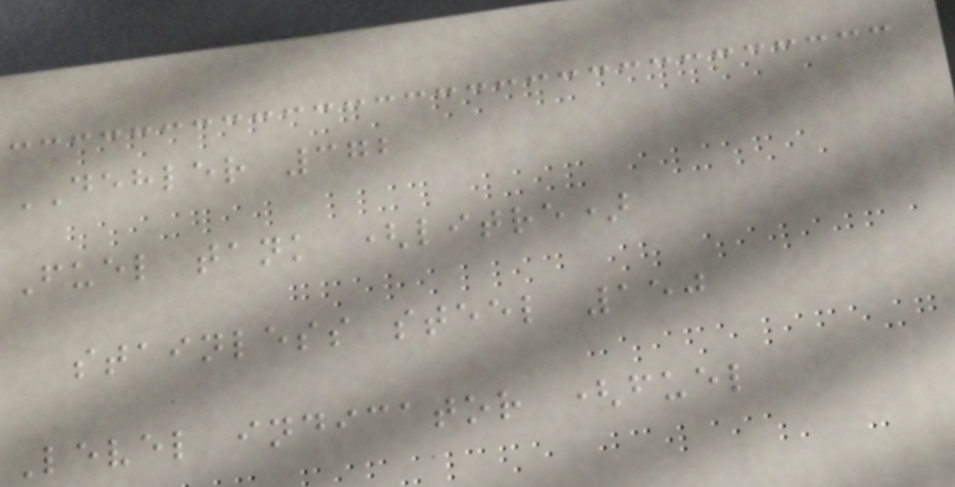DEHLER 372
Fuel tank (litre)
stainless steel 150
Level indicator (fuel
